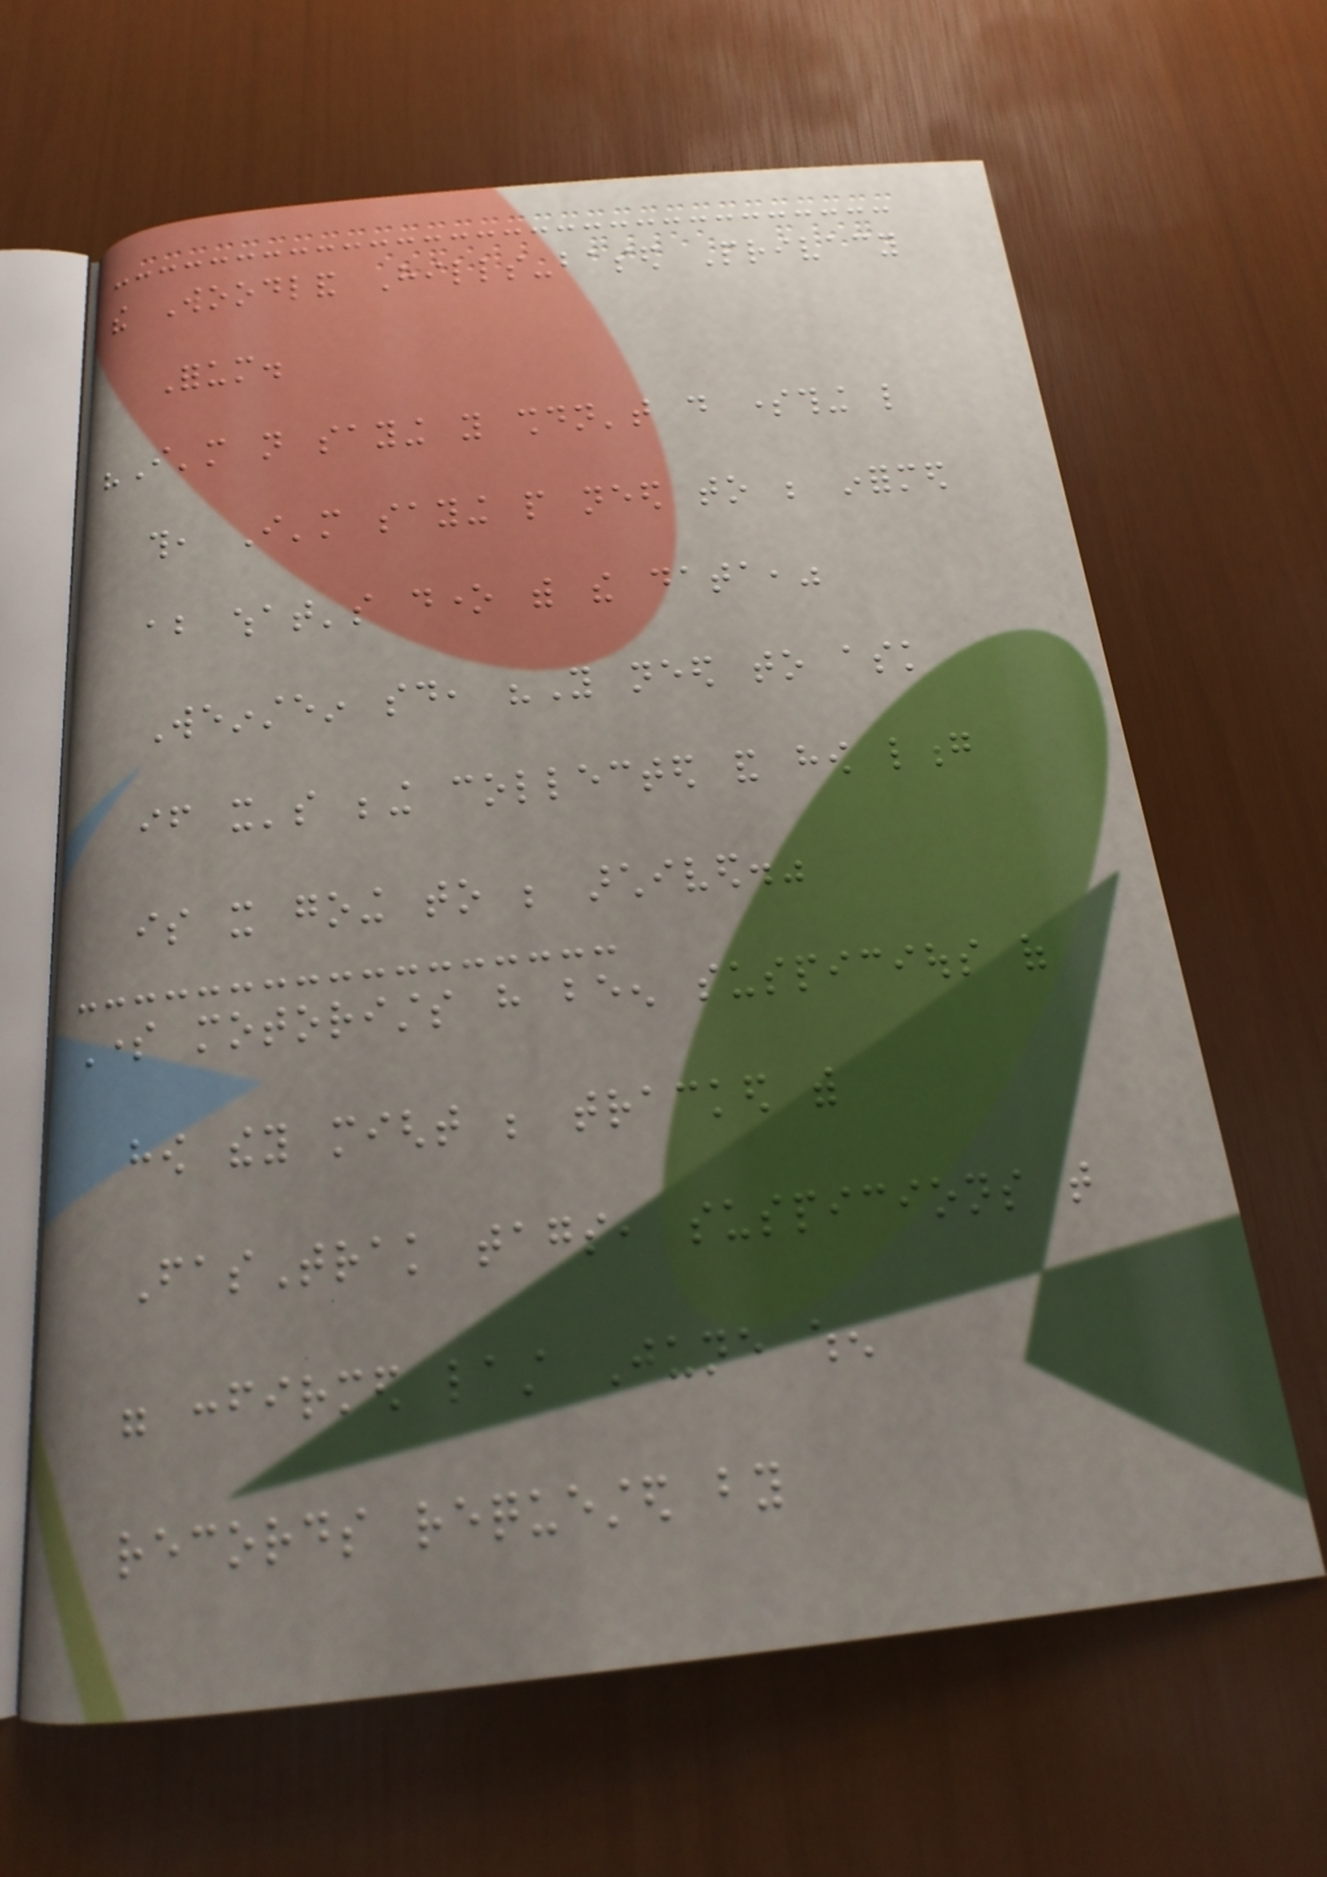the Woodland Hills-based Privacy
Forum.
"I'm not saying you shouldn't do something like
this, I'm saying people need to be informed
about what's done with the data,"
Weinstein said, "You need to ask
if it's being collected and how long
is it going to be archived."
Some motorists have been suspicious of
how they might be tracked with
FasTrak tags, suspicions that
were confirmed last June when
records requested by
